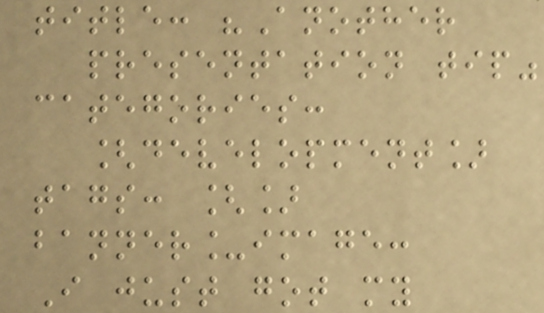title: "Another
presentation tip"
categories:
[development]
tags: []
banner_image:
I just got my
